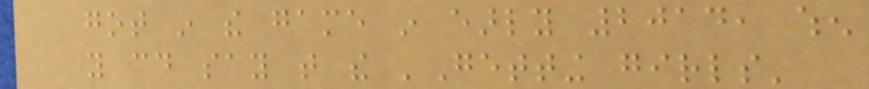got in the game in early 2014, when
you could say that the 'Getting girls'
